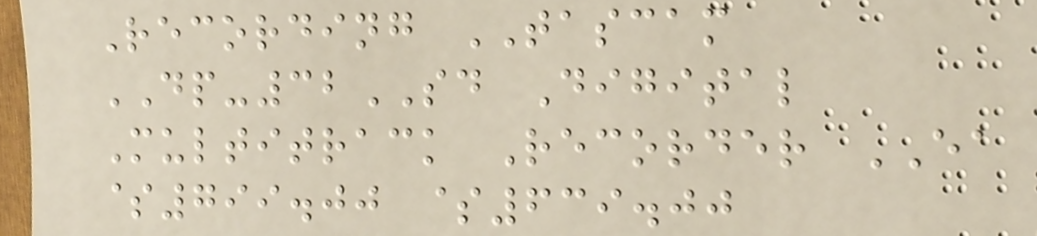Recording TASCAM
DP-32SD Digital
Multitrack Recorder EA
$799.00 $639.00
